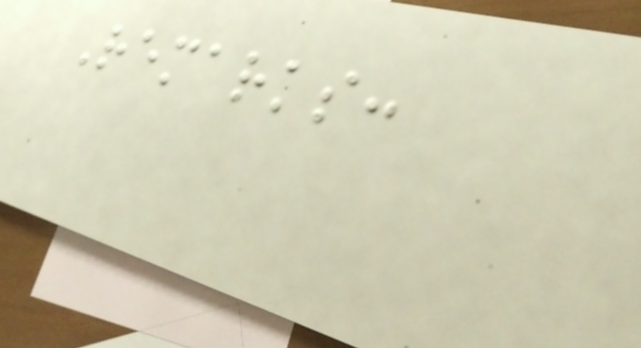Remarks:
